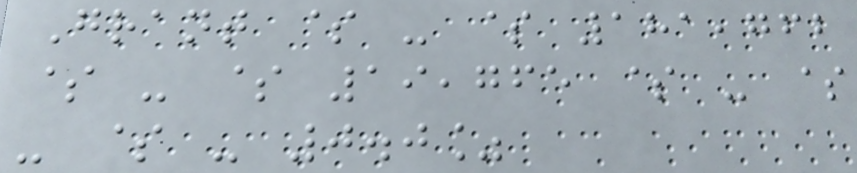Grant $ - $ 181,762
$ - $ 19,765 $ - $
- $ - 0.0%
